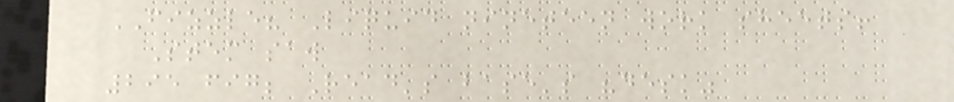FIZZLE? Liquid nineteen work sheets!
Stem saw
295 fig; Read's base's "desk"
